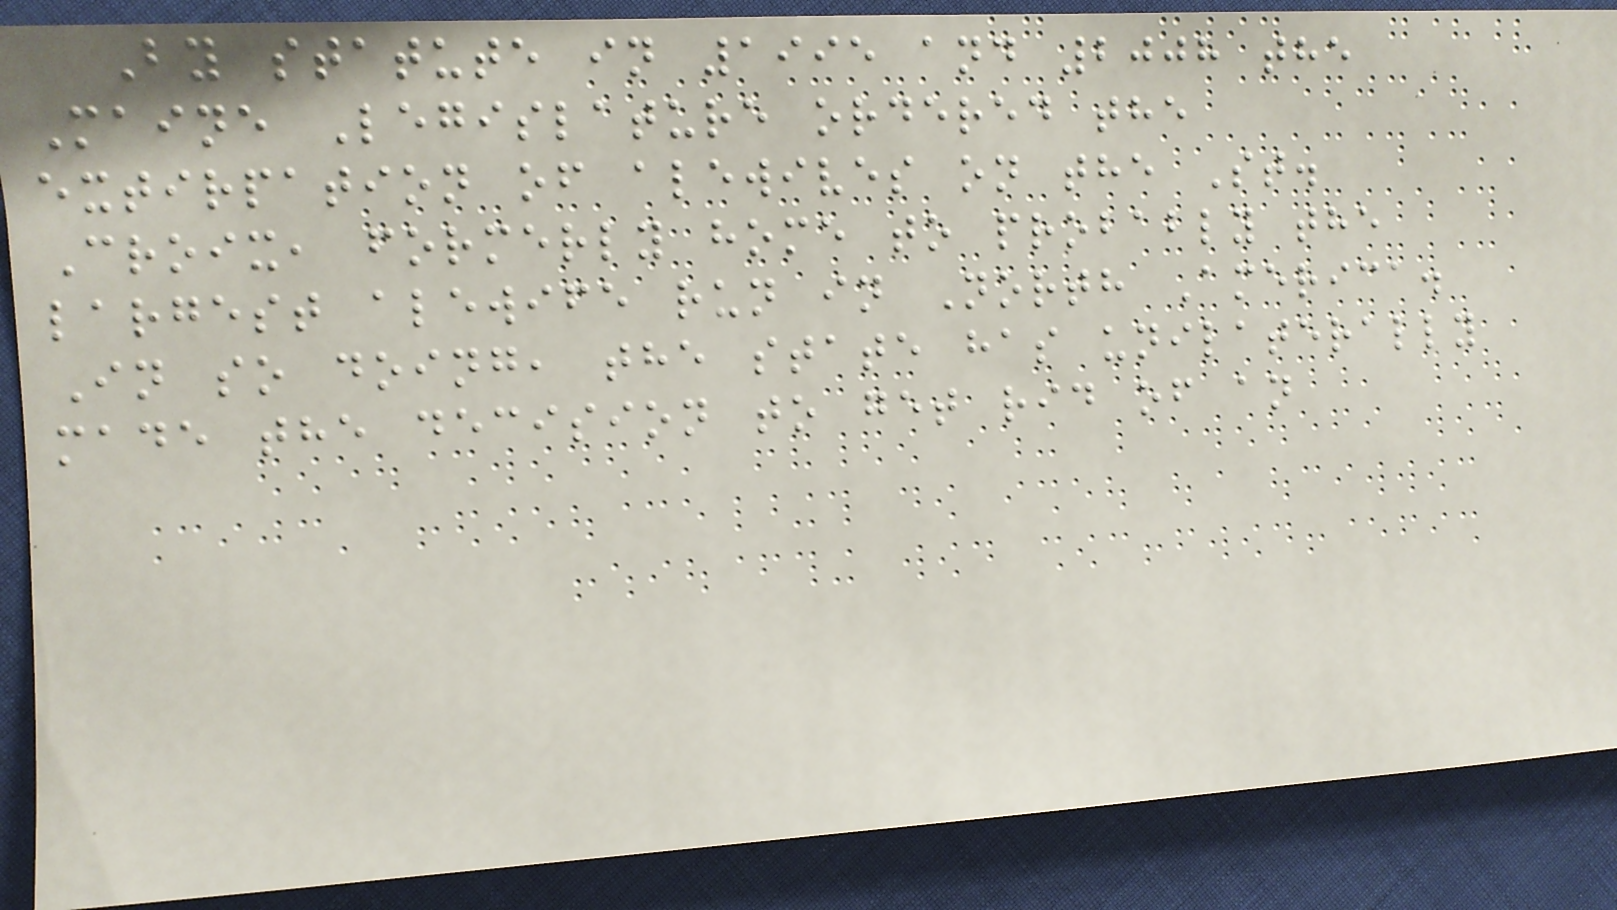By statute in 1995 and 2008 the
Maine Legislature ordered the
extirpation of alewives on the St.
Croix, formerly home to probably the
largest alewife run in North America.
In so doing, the state has unilaterally
made the decision to get rid of an
